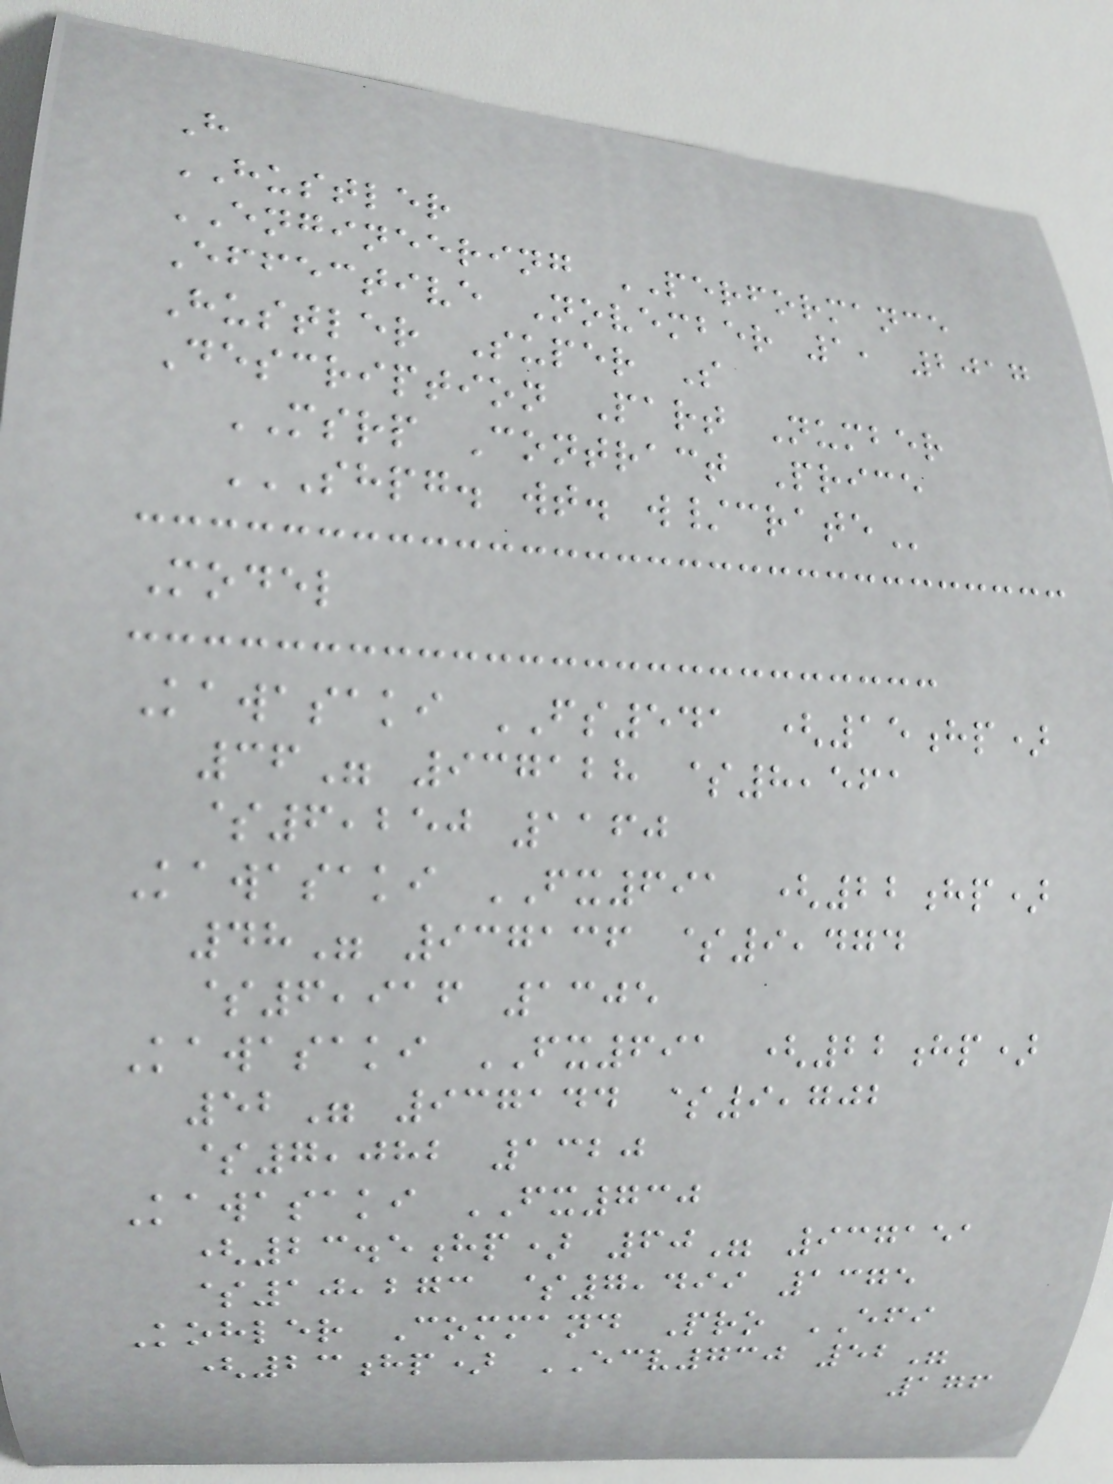H
HUSTLER
ENGINEERING PERFORMANCE
Effective November 1, 2017
Hustler Super S
Description Part Number
MSRP Contract Price
SHPG. WT. W/CRATE
Model
Kawasaki FS541 (15hp)
36" 937128 $8,561
$6,250 1160
Kawasaki FX691 (22hp)
48" 937136 $9,474
$6,916 1305
Kawasaki FX691 (22hp)
52" 937144 $9,702
$7,082 1320
Kawasaki FX730
(23.5hp) 60" 937151
$10,273 $7,499 1375
Kohler Command Pro EFI
(23hp) ECV730 52"
176
